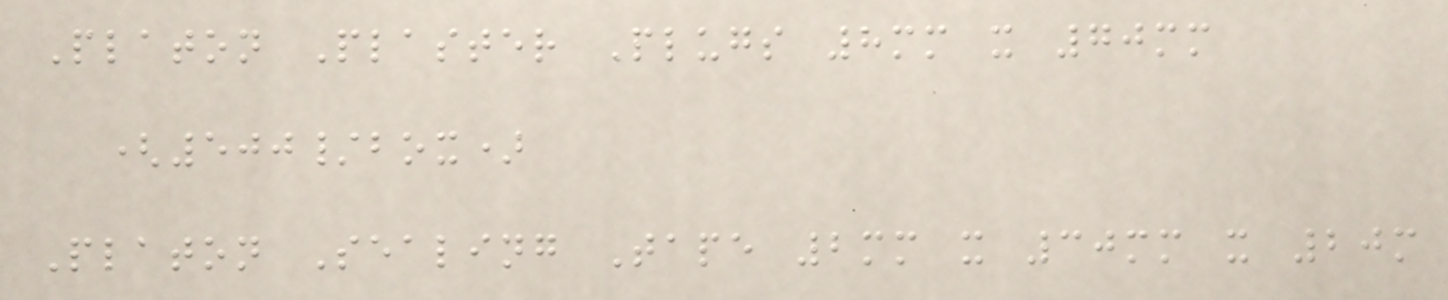Platon Plaster Plugs 8mm x 70mm
(500/box)
Platon Sealing Tape 2mm x 30mm x 20m
